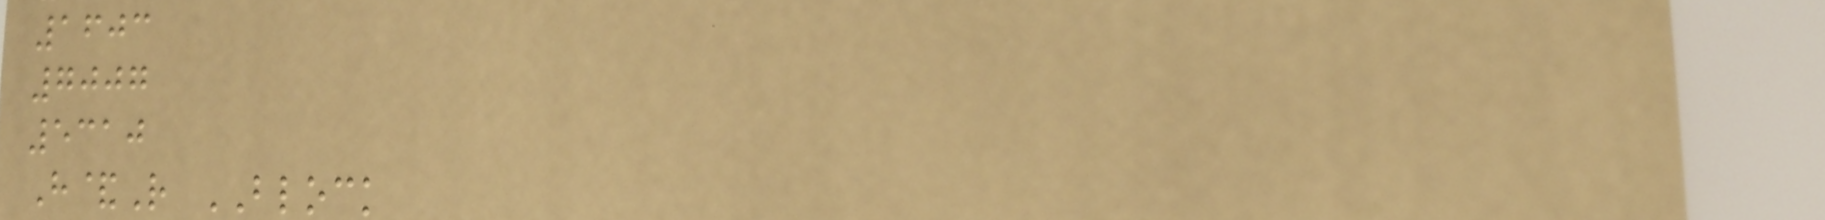1603
7007
5310
H&R BLOCK
